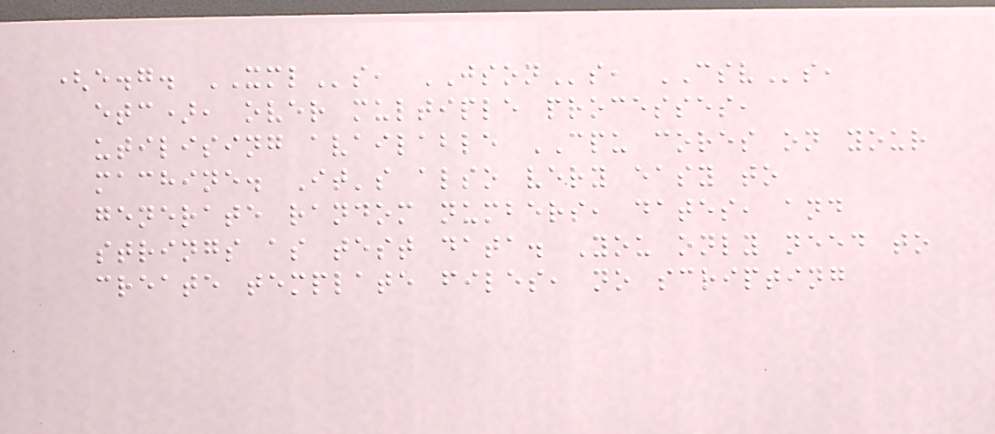(e.g. XMLs, JSONs, CSVs,
etc), over multiple processes,
utilising available CPU cores on your
machine. It's also very easy to
generate random numbers, dates, and
strings as test data. You only need to
create template files, no scripting
